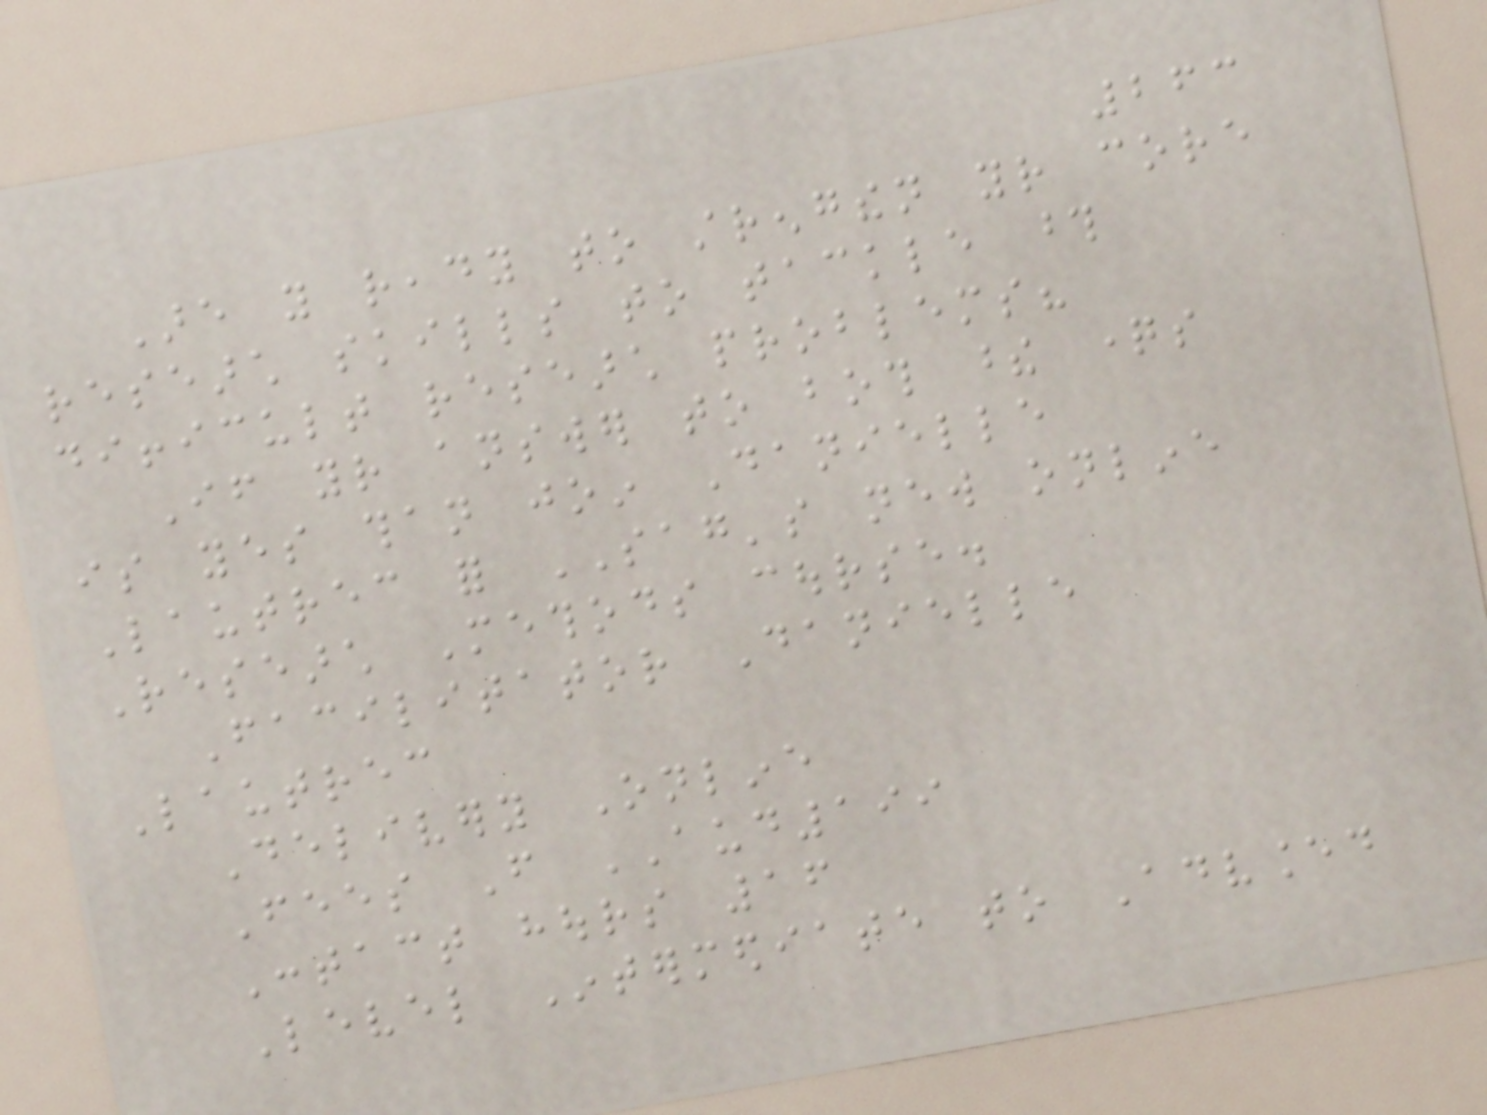263
Are you ready to strengthen your core
research skills to tackle those
difficult research problems?
If your answer to both these questions
is yes than join Danielle
Lautrec for SAG's new online
Research Methods course.
Facilitator Danielle
Lautrec
Delivery Online
Fees From AUD199
Contact hours 16
Level Intermediate to Advanced
